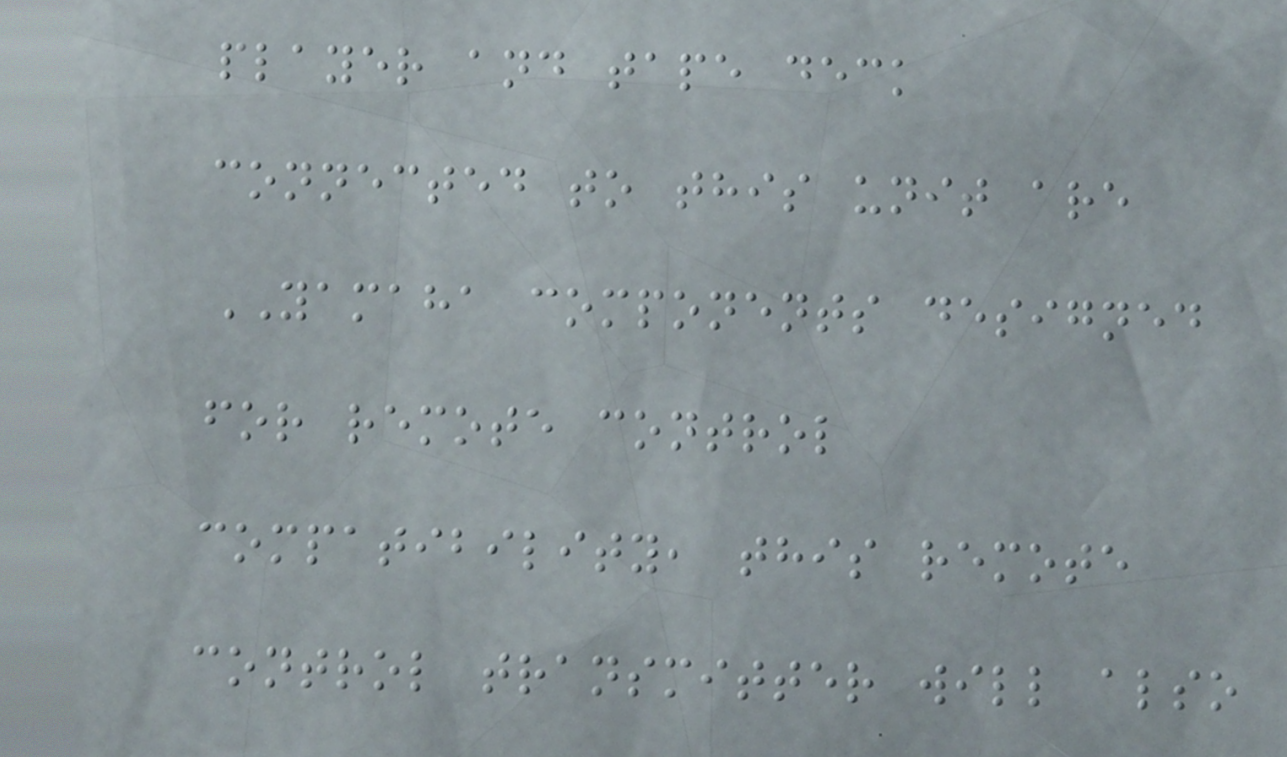player and tape deck
connected to this unit are
YAMAHA components designed
for remote control
compatibility, this remote
control transmitter will also
